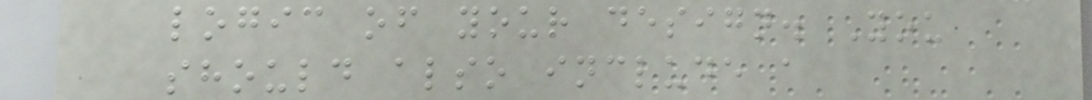logic of your design. You
should also include a
